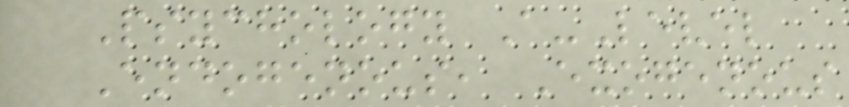Psychology A-Level
Endogenous, Exogenous
